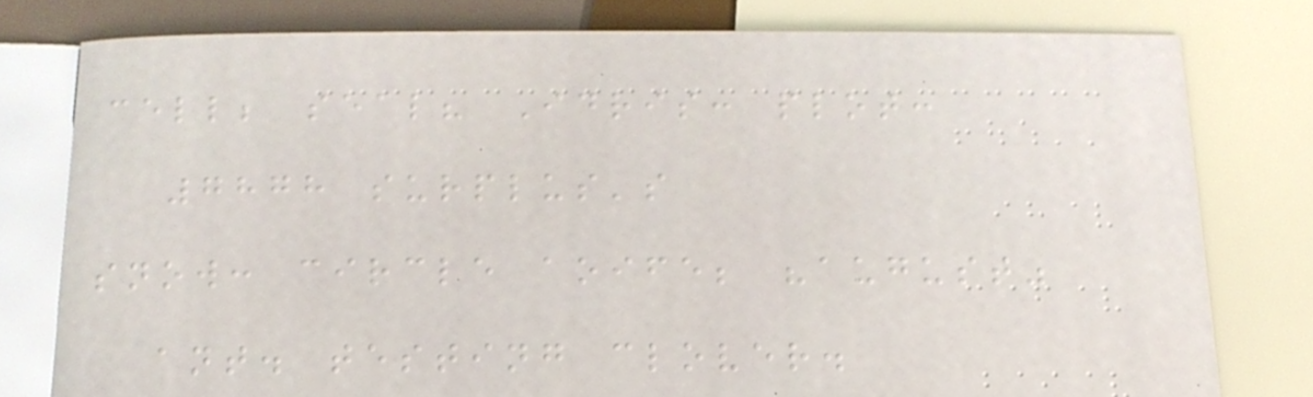cell; seal? Idris: plot:
7878 surplus's
snow: circle aoife; "august"
ant. testing clover.
